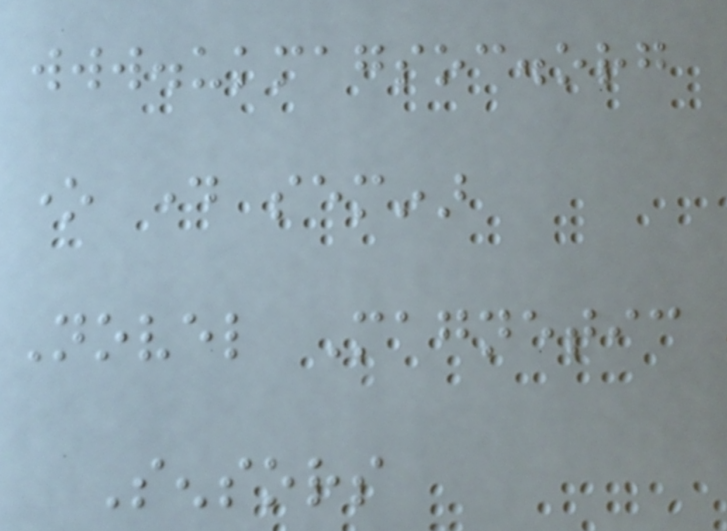www.ukmagsoc.org
one day seminar
Novel Magnetic
Sensors
